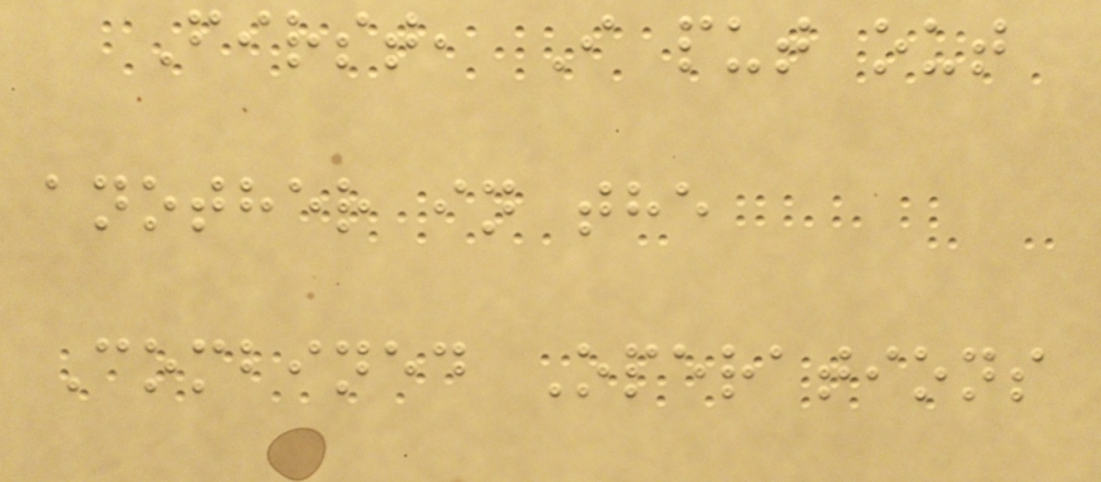First, I put out
another in the
Combined Operations
